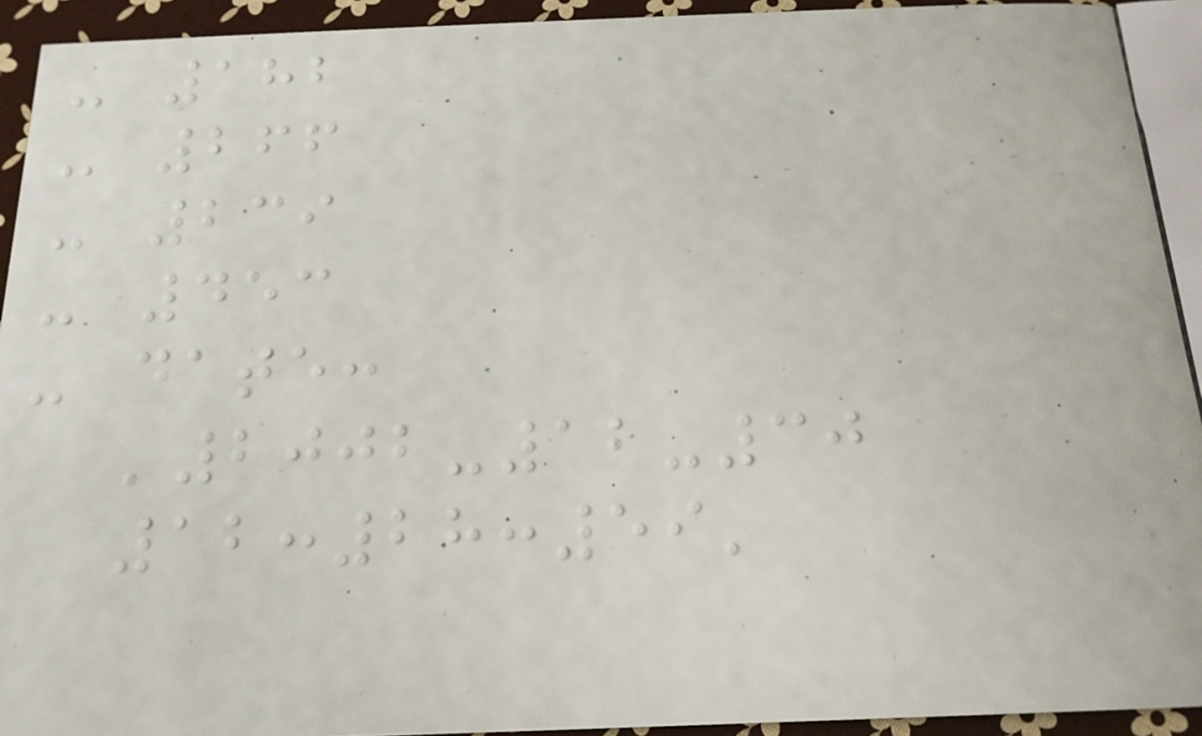- 182
- 266
- 239
- 453
- date:
'2002-12-30
12:28:59'
